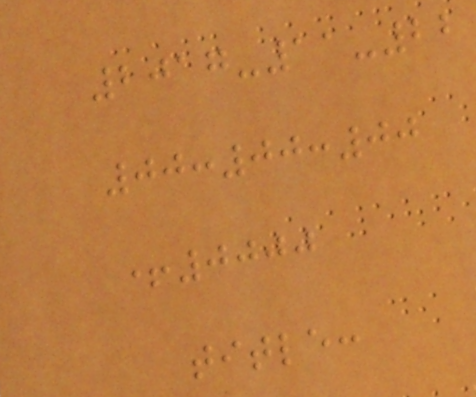2017-11-22
00:00:00
+0000
title:
